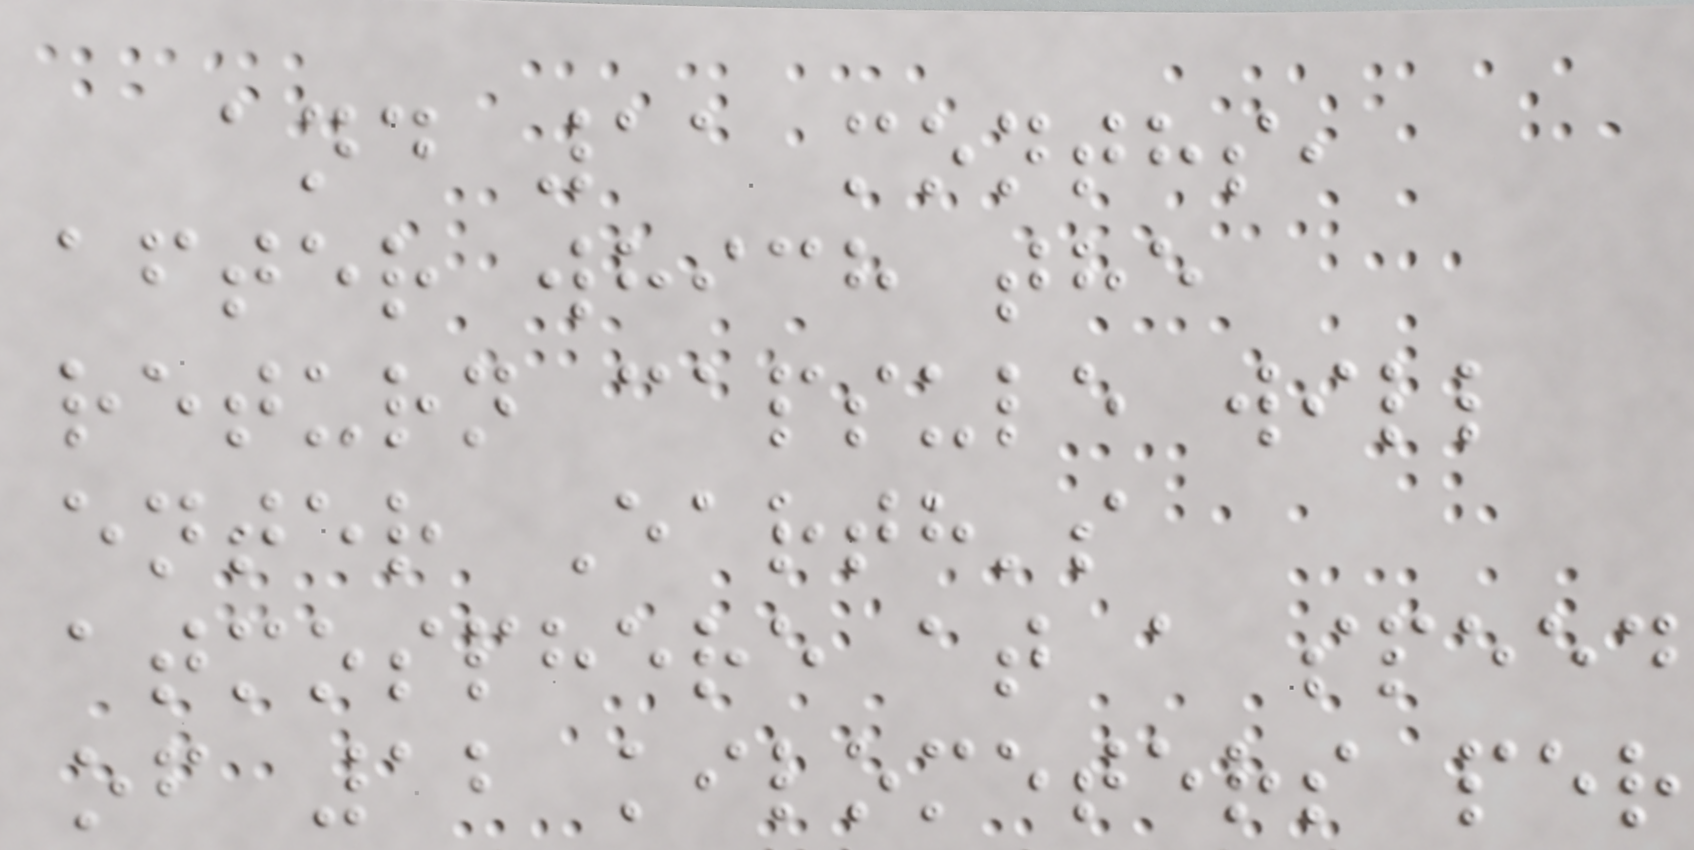and 11 months,
after which the
return capsule will
enter Earth's
atmosphere at a speed
of 12 kilometers per
